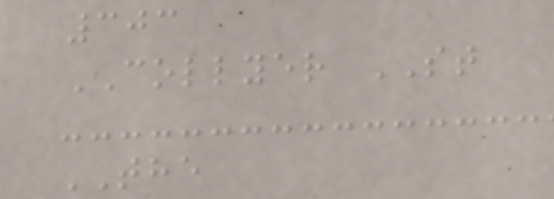303
COLLYER ST
THE
